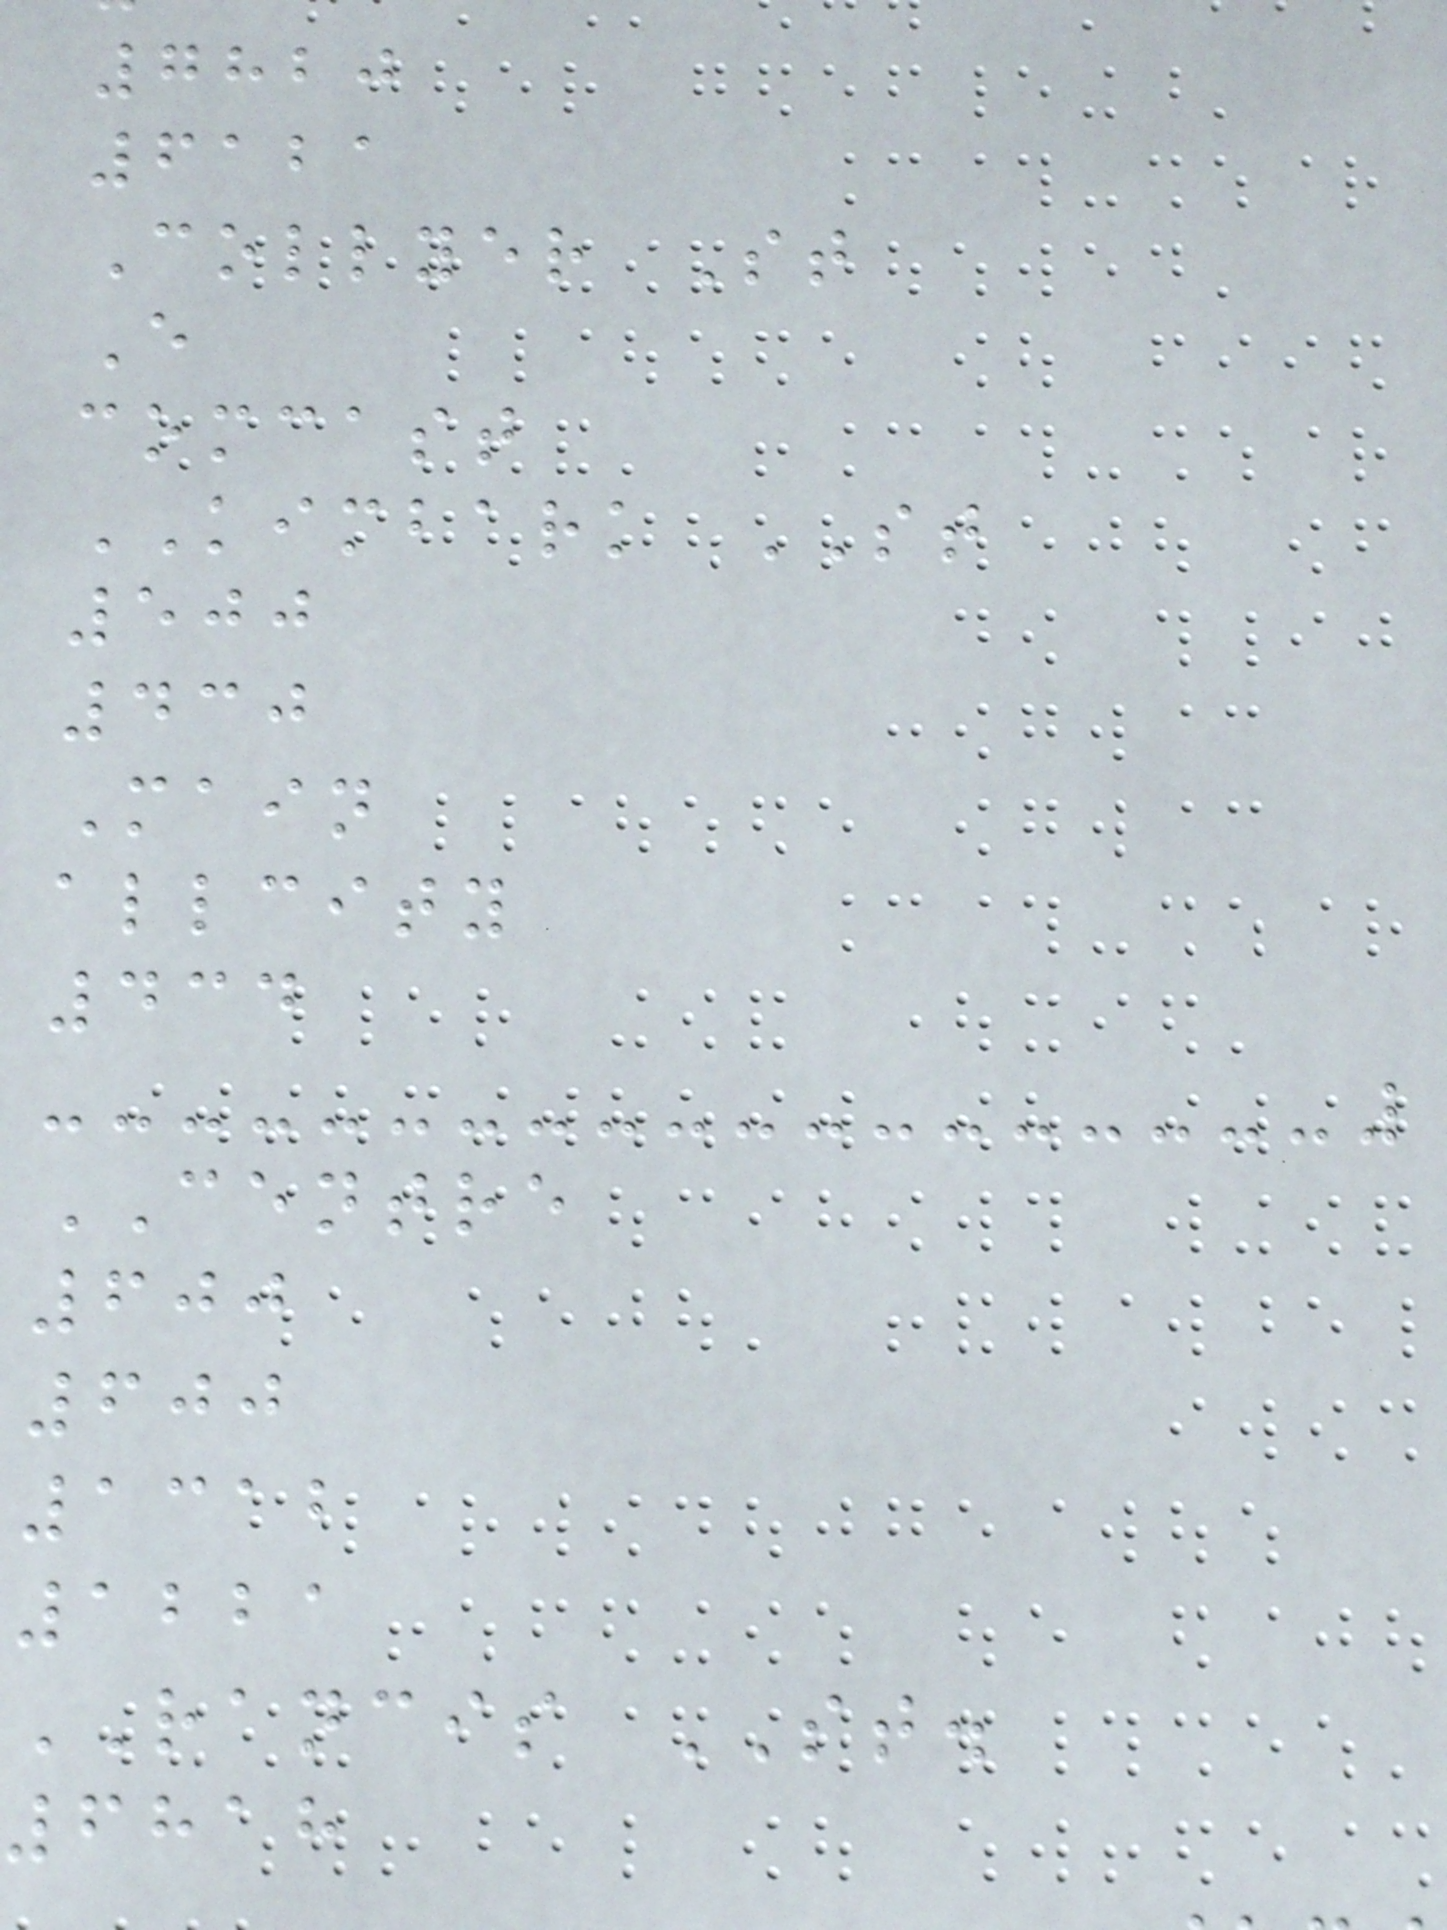7820
6121
Collyer St
E
comcast
KIMBARK ST
500
430
Main
allcity
434
CENTRE
600
600
1312
1221
RANCIS ST.
6818
